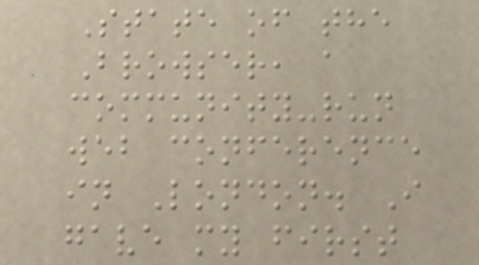State of the
Browser, a
community-run
web conference
in London. I
gave my first
